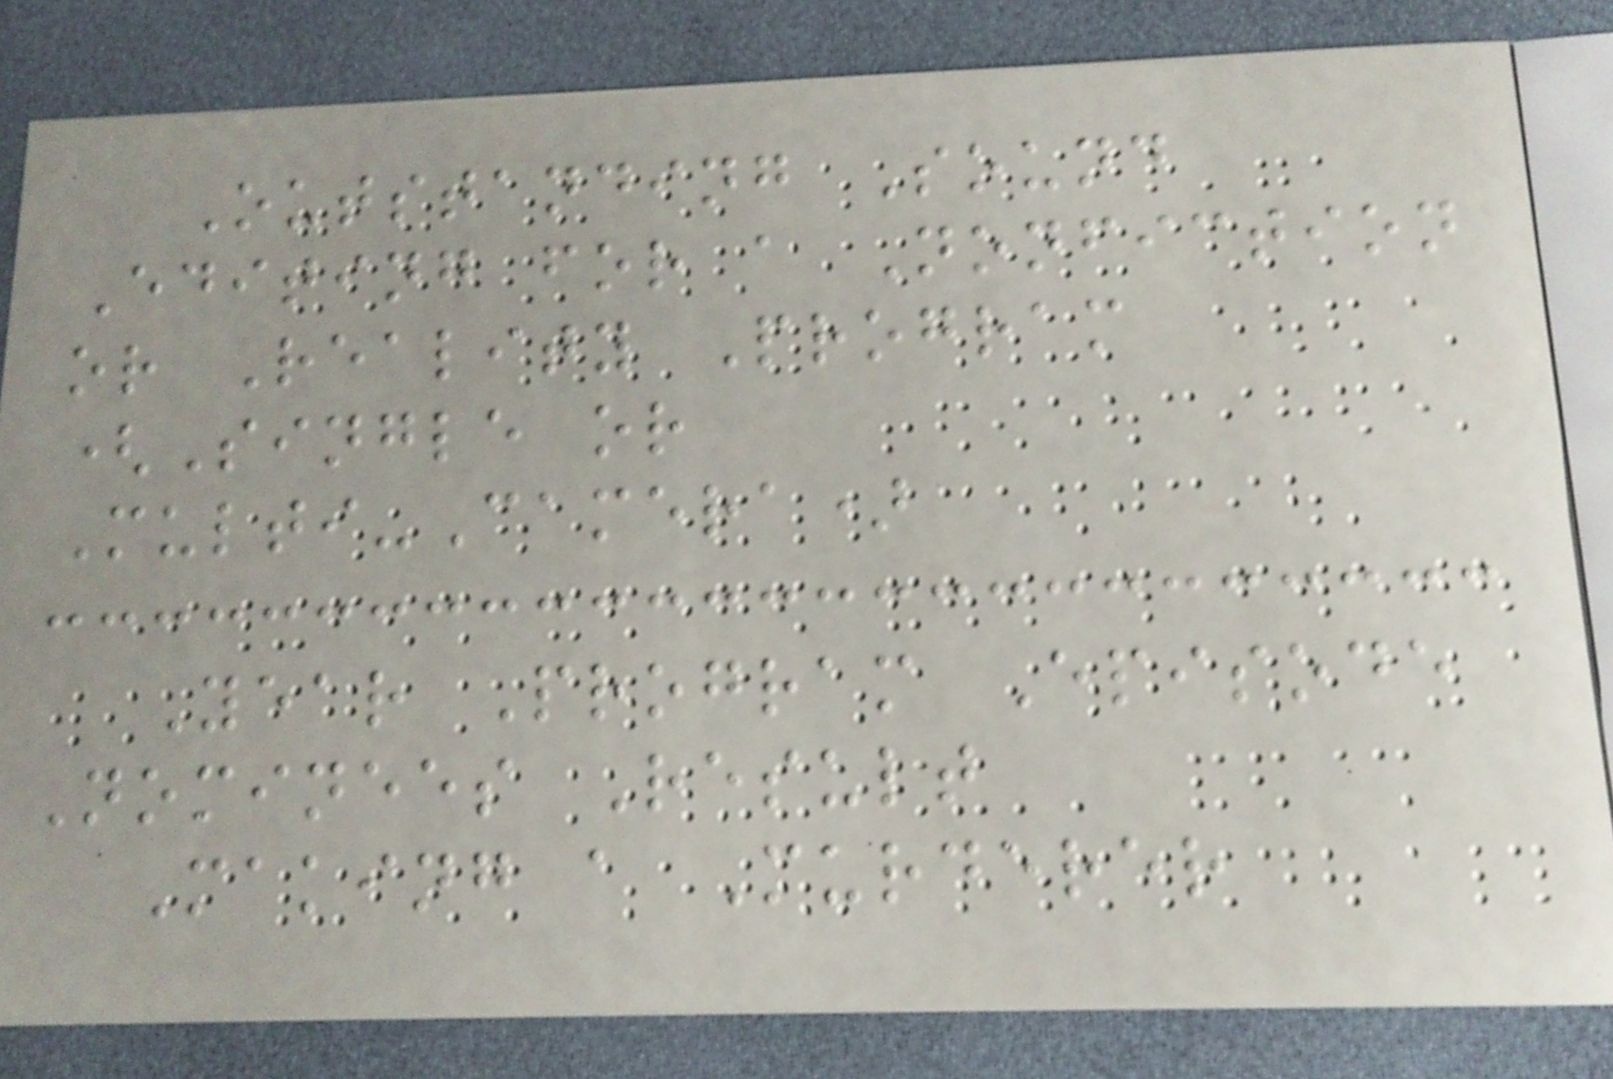Outstanding Sound
Editing for a Nonfiction
or Reality Program
(Single or
Multi-Camera)
Year Program Episode
Nominees Result
Making a Murderer
